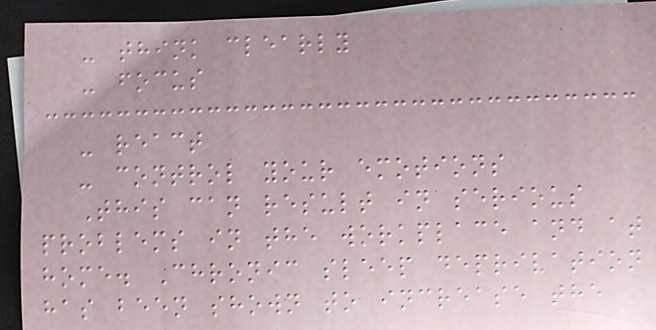- think clearly
- focus
- react
- control your emotions
This can result in serious
problems in the workplace and at
home. Chronic sleep deprivation
has been shown to increase the
